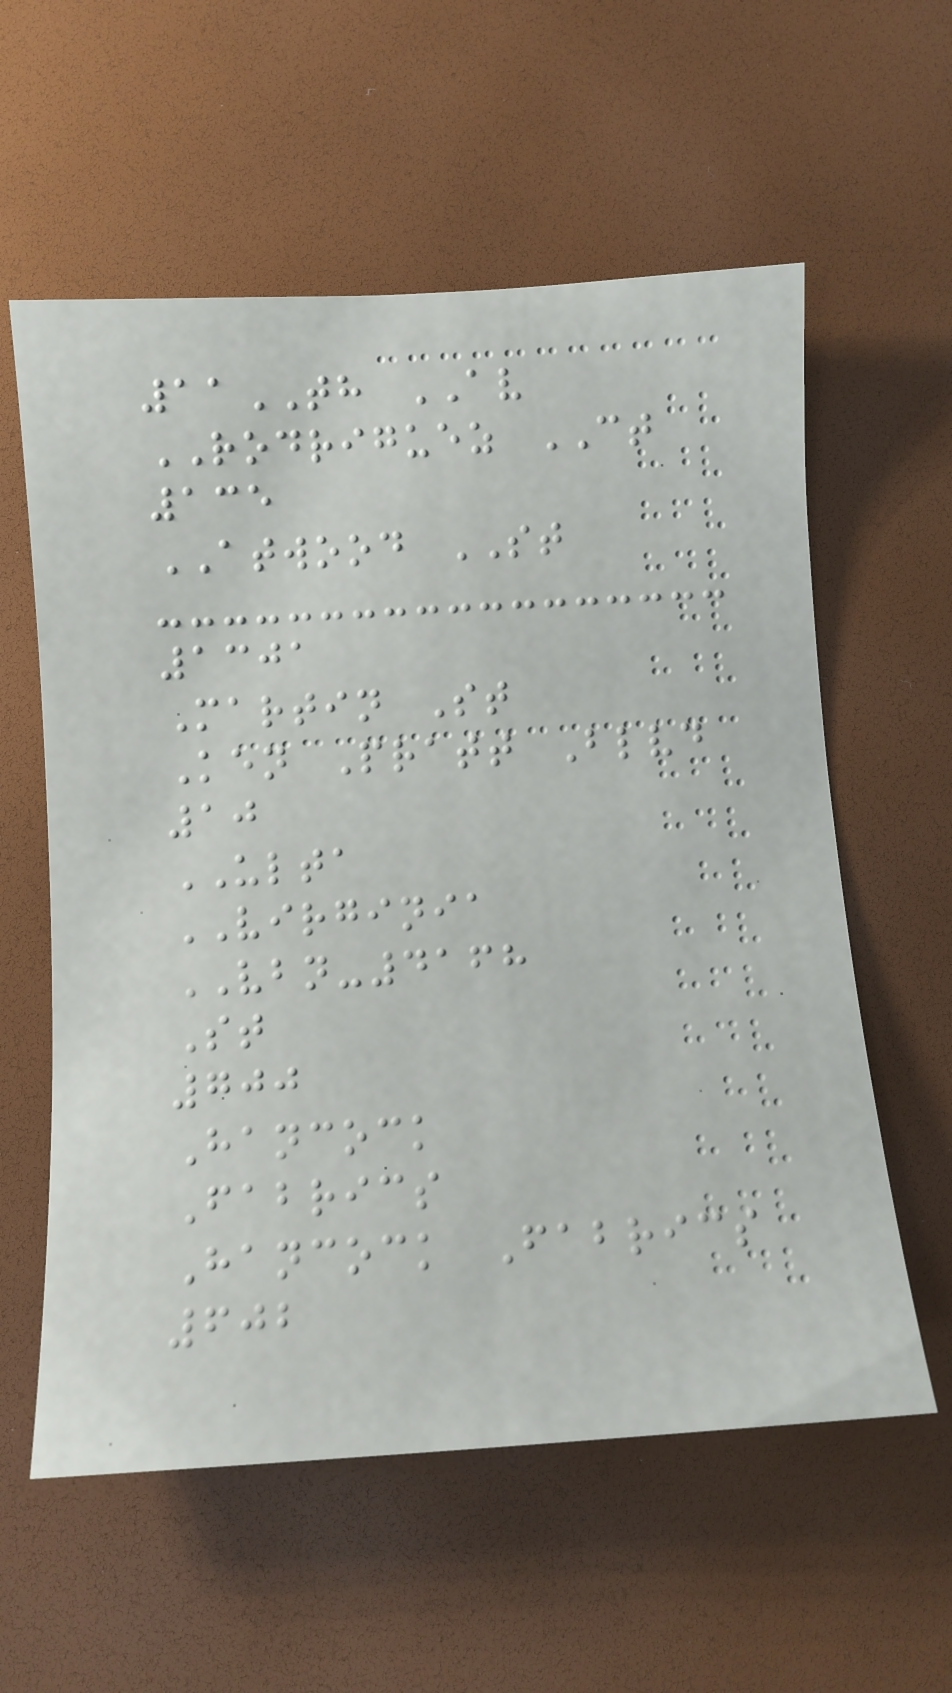11TH AV
RODRIGUEZ CT
135
ATWOOD ST
1301
Martin St
Ken Pratt Blvd
10
ULTA
VIRGINIA
VBN-4168
St
700
Hancock
Fabrics
Hancock Fabrics
602
